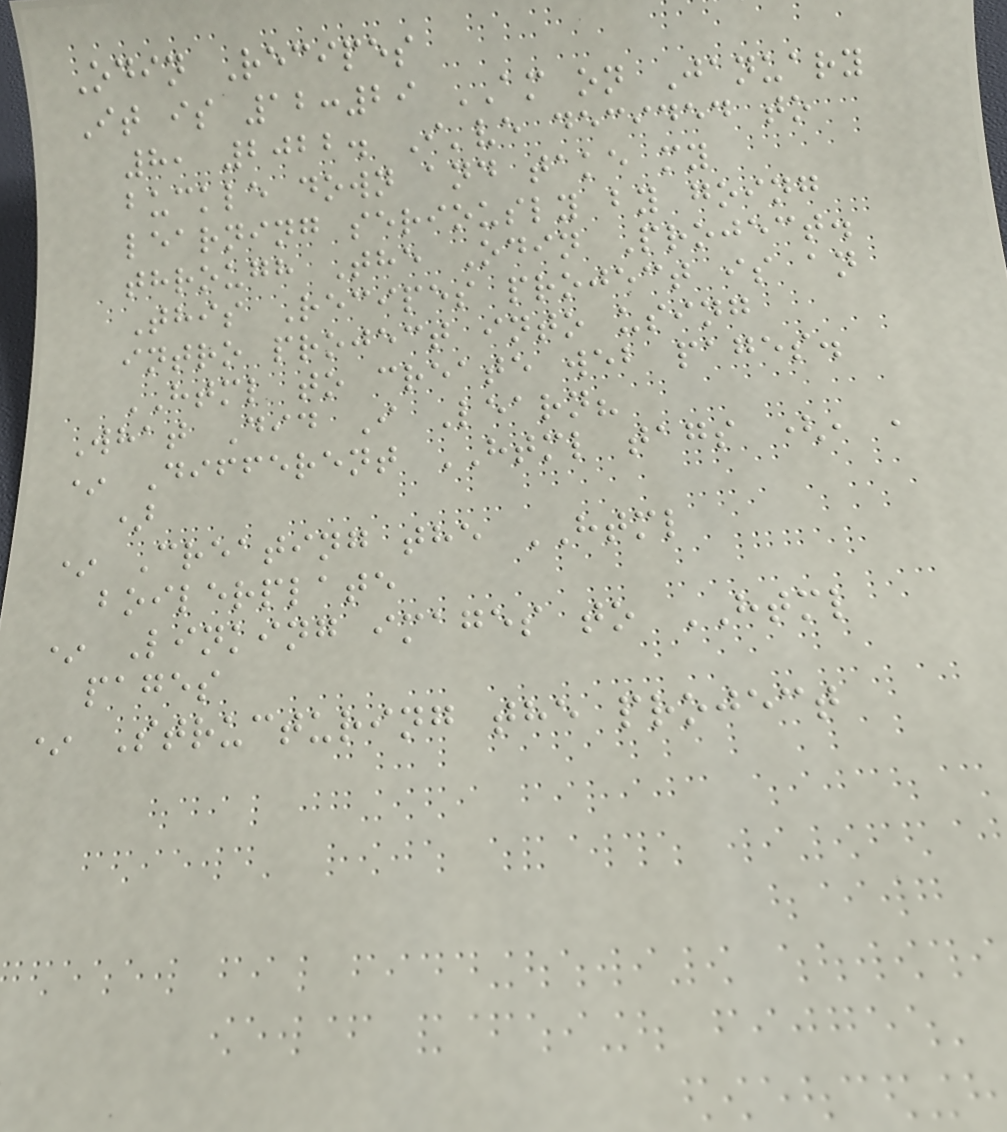Odin Recipes
It is 12:29 AM on January
8, 2022. I've decided to
buckle down and take my
learning seriously by going
through The Odin Project.
This Recipes project is an
intro project into using
HTML to create web pages.
What Did I Learn?
* Different HTML tags (, ,
)
* Creating the HTML
boilerplate
* Linking images to HTML
pages
* Structuring the project
